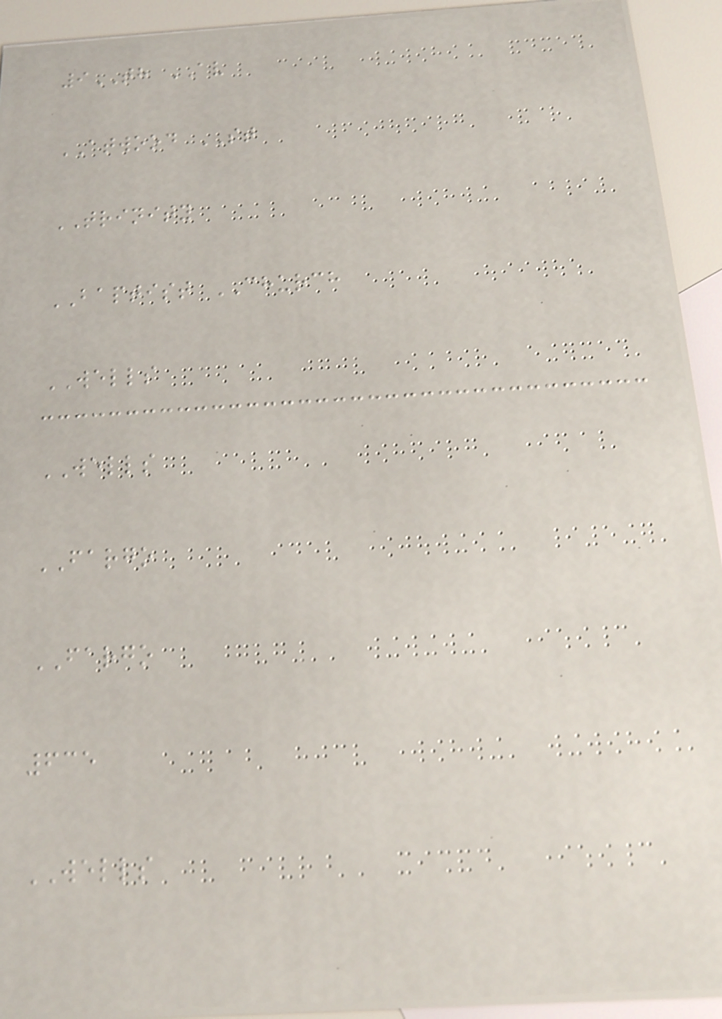9TH AV
ATWOOD ST
TRINITY
BAPTIST CHURCH
WELLS
WELLS
FARGO
FARGO
635
WELLS
